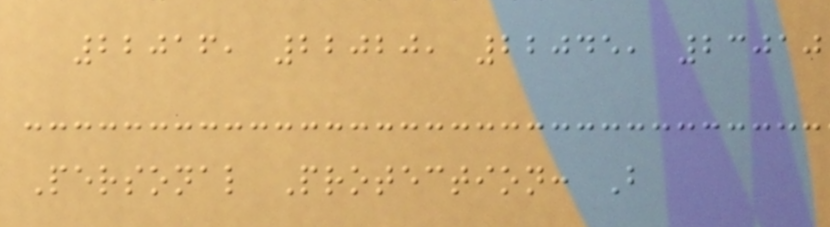22016, 22020, 22045, 23010
Personal Protection: B
